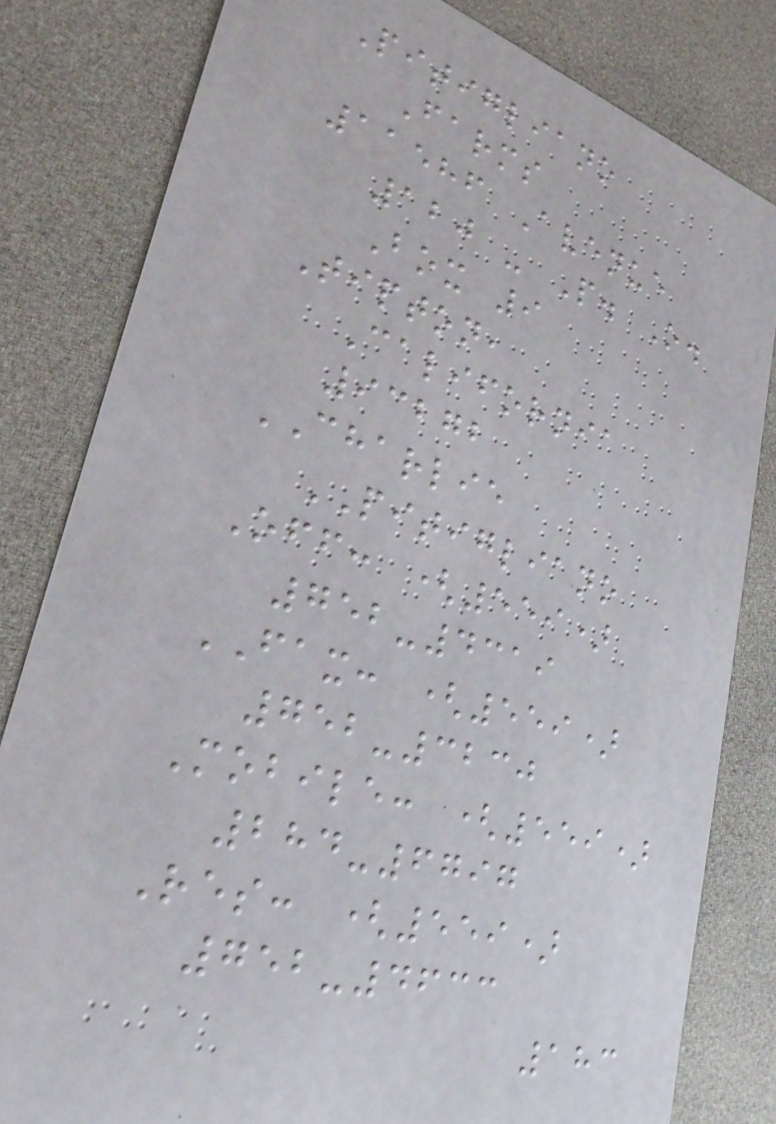Pitigliano
Farms
11586 Avenue
120 - P. O.
Box 9
Tipton,
California
93272
CHARLIE
PITIGLIANO
Off: (559)
752-4319
FAX: (559)
752-3230
Mobile: (559)
284-6797
Res: (559)
752-4633
183
